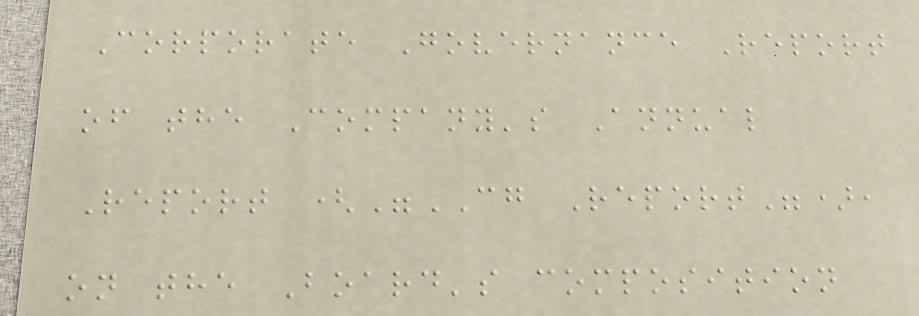Corporate Governance Report
of the Company's Annual
Report ("CG Report"),
on the Board's composition
